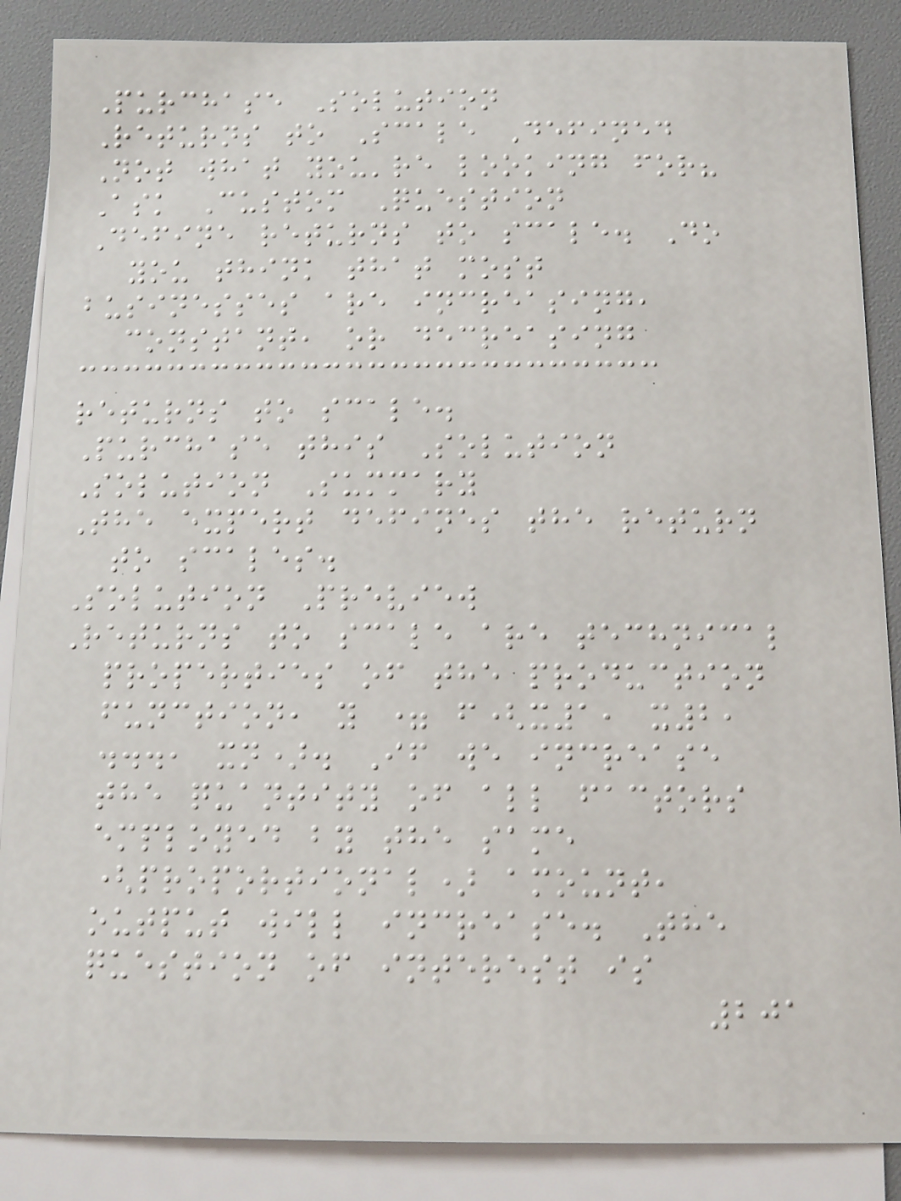Purchase Solution
Returns to Scale Defined
Not what you're looking for?
Ask Custom Question
Define returns to scale. Do
you think that most
businesses are increasing,
constant, or decreasing
returns to scale.
Purchase this Solution
Solution Summary
The expert defines the return
to scales.
Solution Preview
Returns to scale are technical
properties of the production
function, y = f(x1, x2,
..., xn). If we increase
the quantity of all factors
employed by the same
(proportional) amount,
output will increase. The
question of interest is
201
